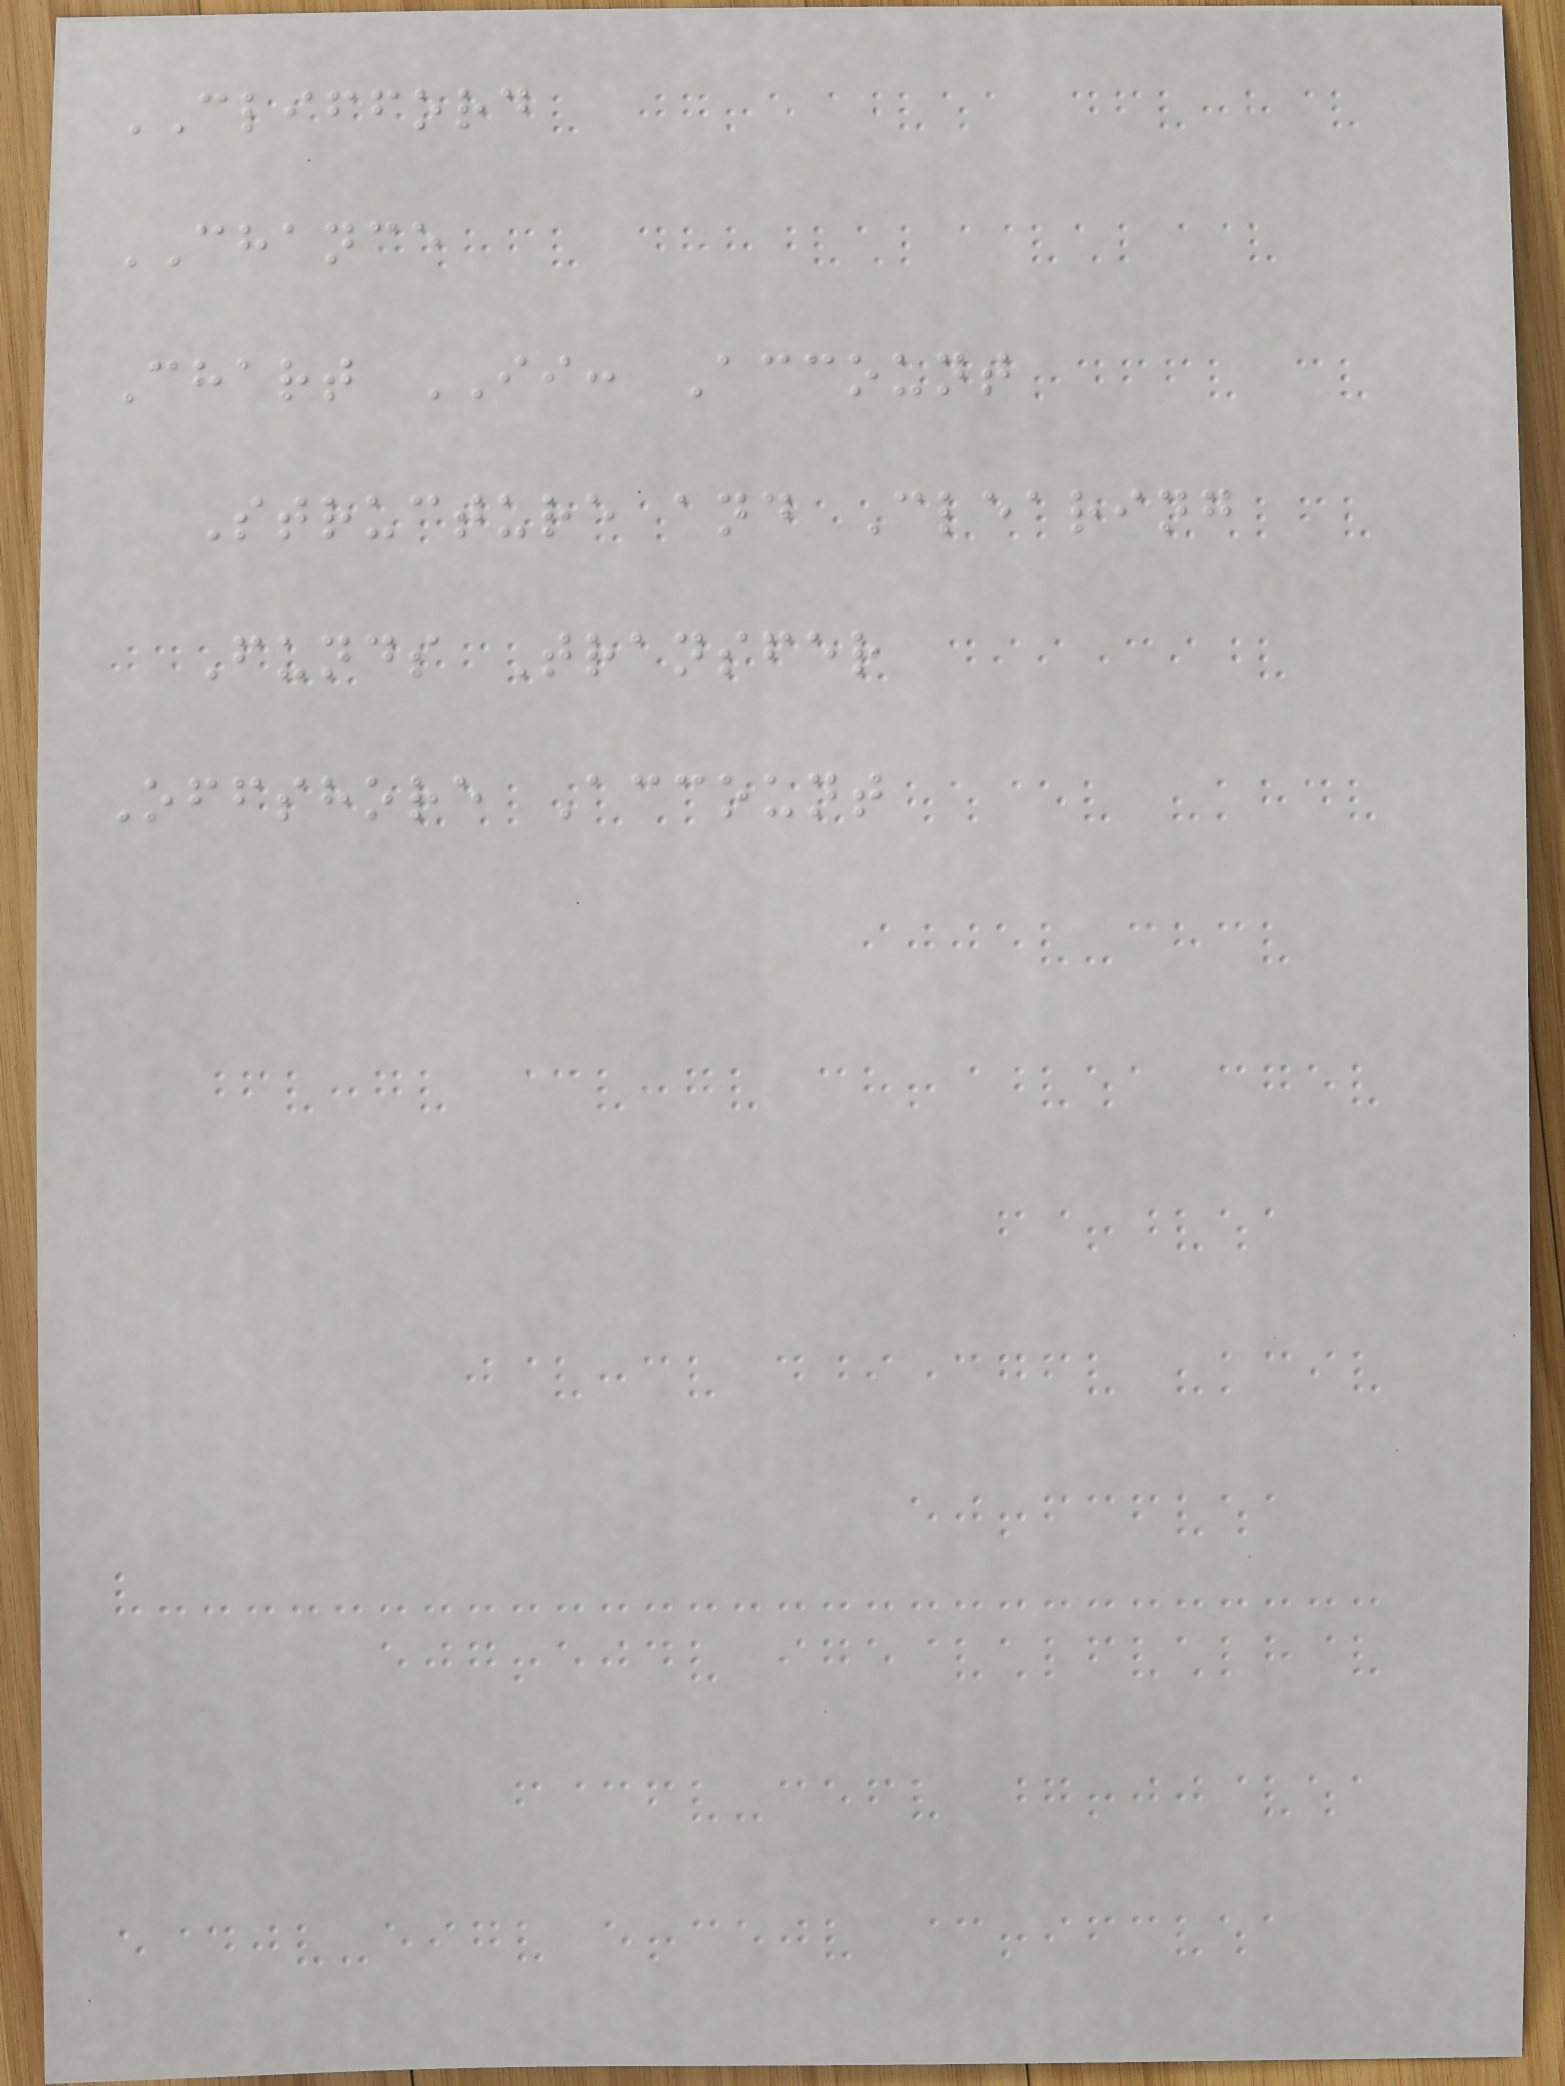CLIFFORD
CHANCE
Chart II: Account
Structure and Clearing
Funds Transfer
Offshore Account
